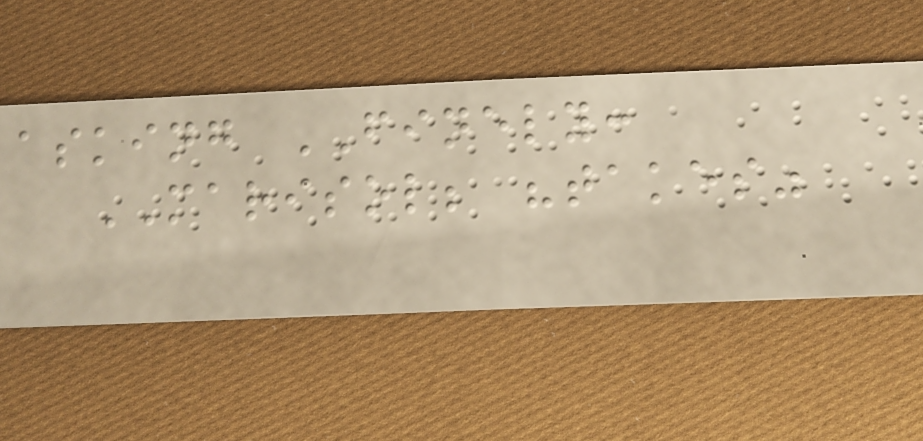asking FINELY:
MARISOL; "takes"
